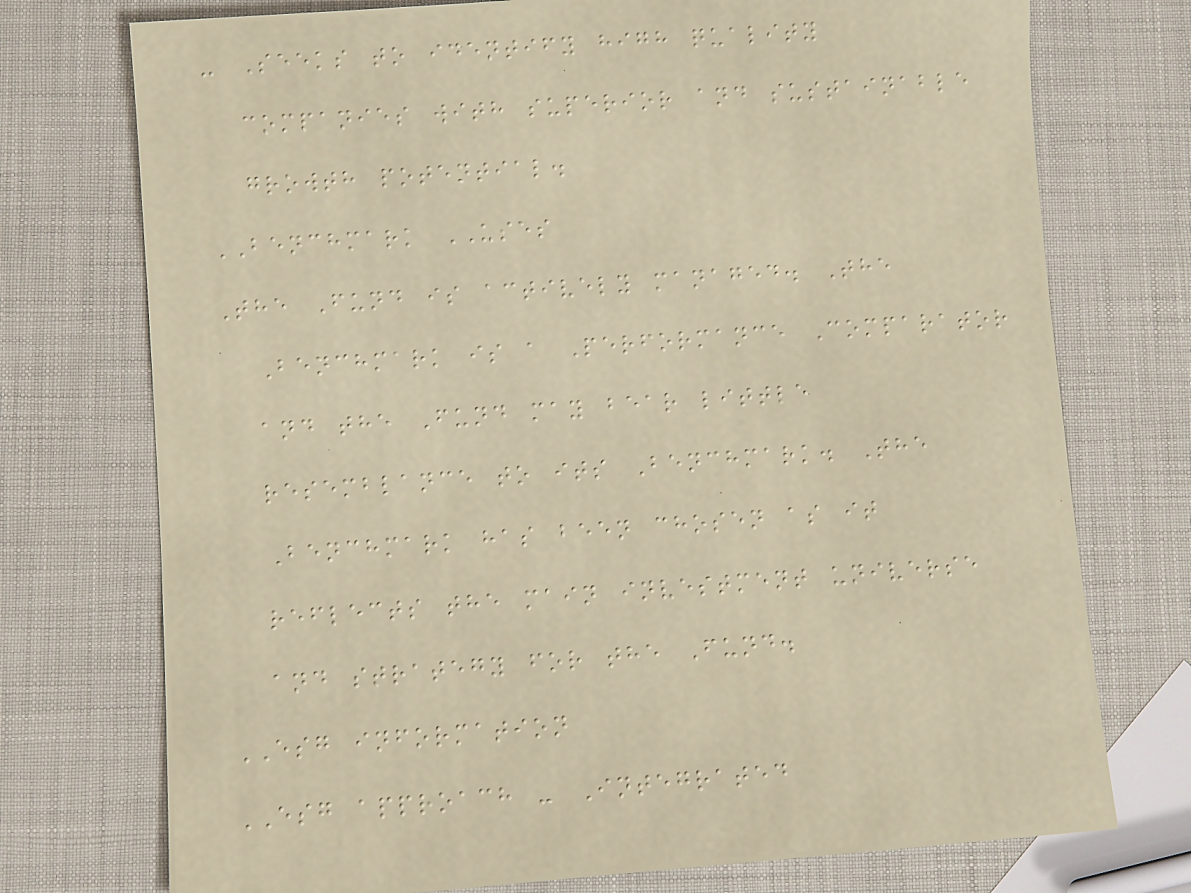- Seeks to identify high quality
companies with superior and sustainable
growth potential.
BENCHMARK USES
The Fund is actively managed. The
Benchmark is a Performance Comparator
and the Fund may bear little
resemblance to its Benchmark. The
Benchmark has been chosen as it
reflects the main investment universe
and strategy for the Fund.
ESG information
ESG approach - Integrated
